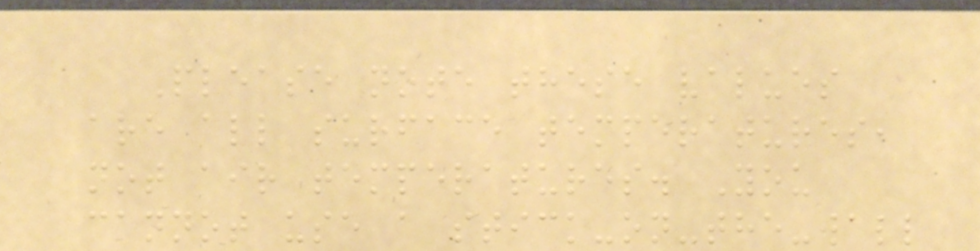Please note these values
are all surface temperatures,
not air temperatures. You
cannot use a stick-on-the-wall
